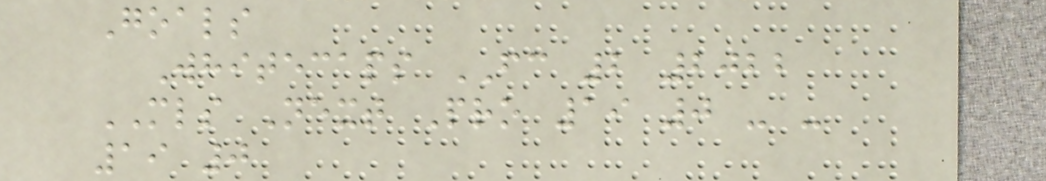Goals
Whitecaps FC 2 2022
MLS Next Pro 19 0 - -
19 0
